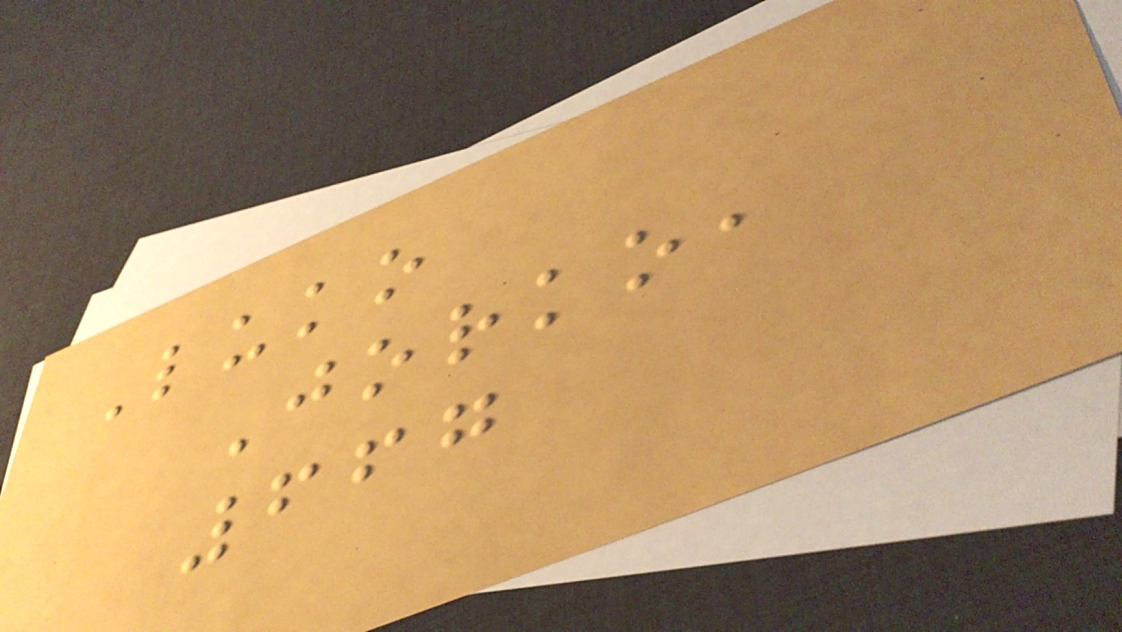Luko
Jorko,
667
